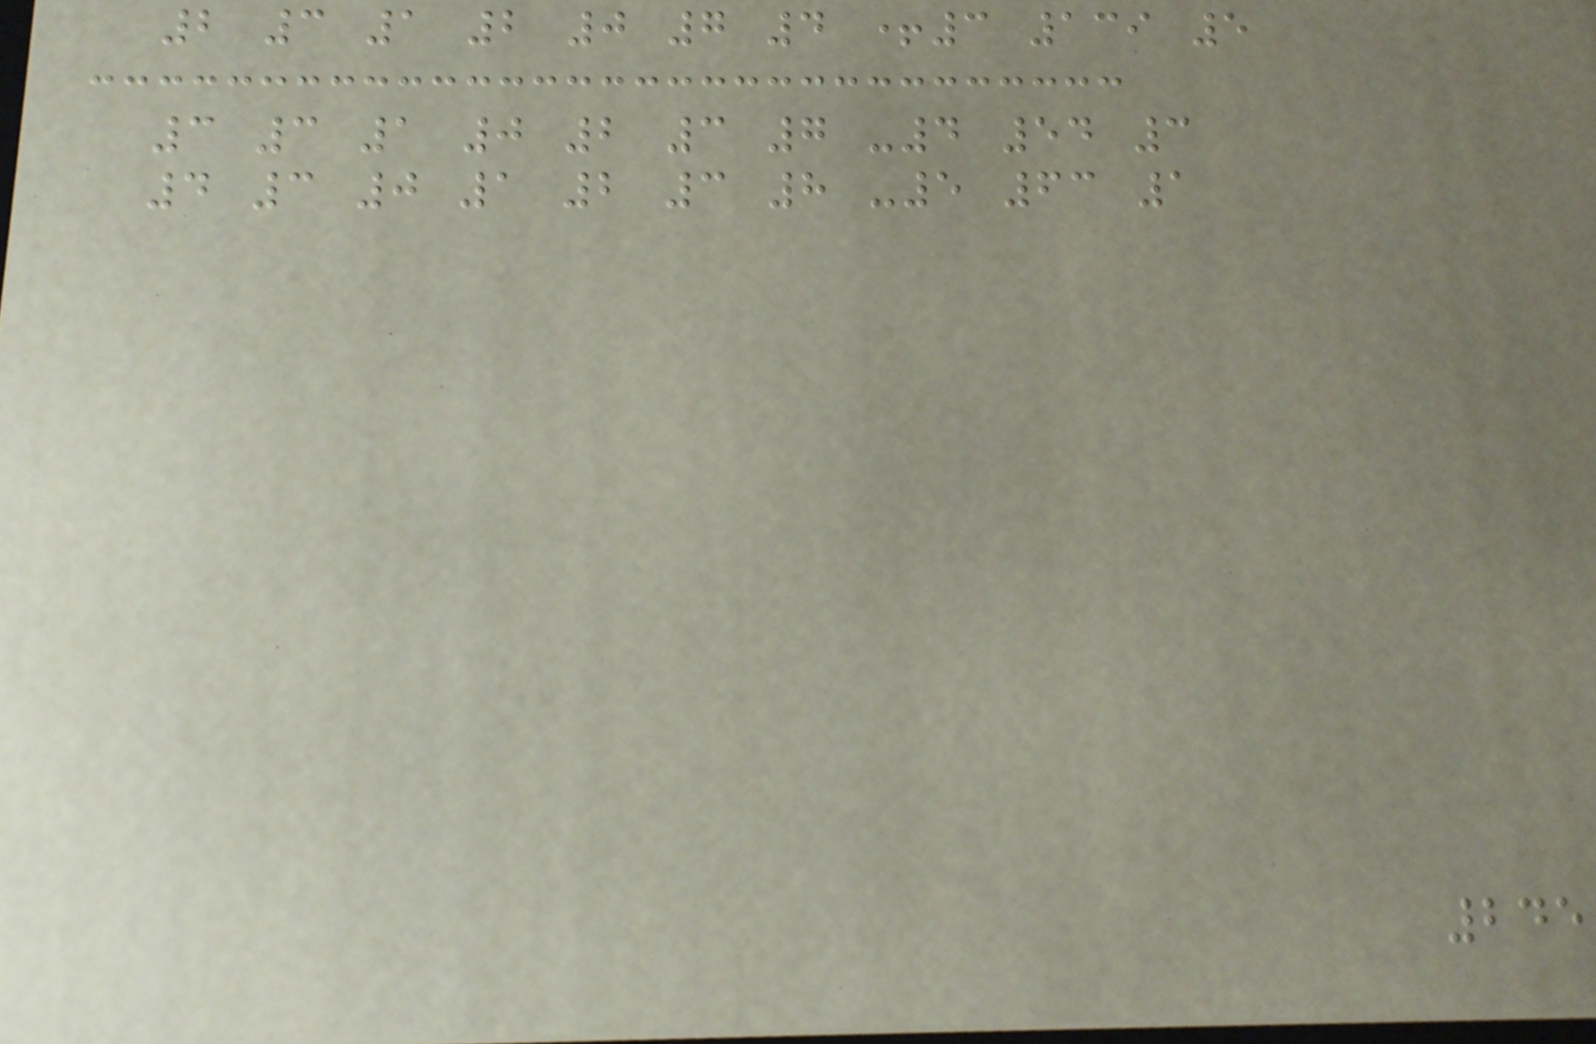2 3 1 2 0 7 4 +3 139 5
3 3 1 0 2 3 7 -4 54 3
4 3 0 1 2 3 8 -5 63 1
245
